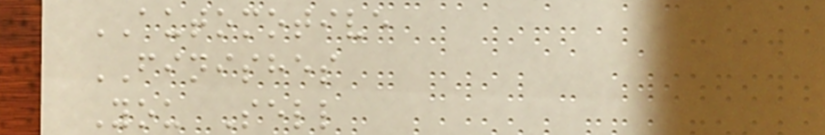AUTOMOTIVE
FINISHES
You Sell
